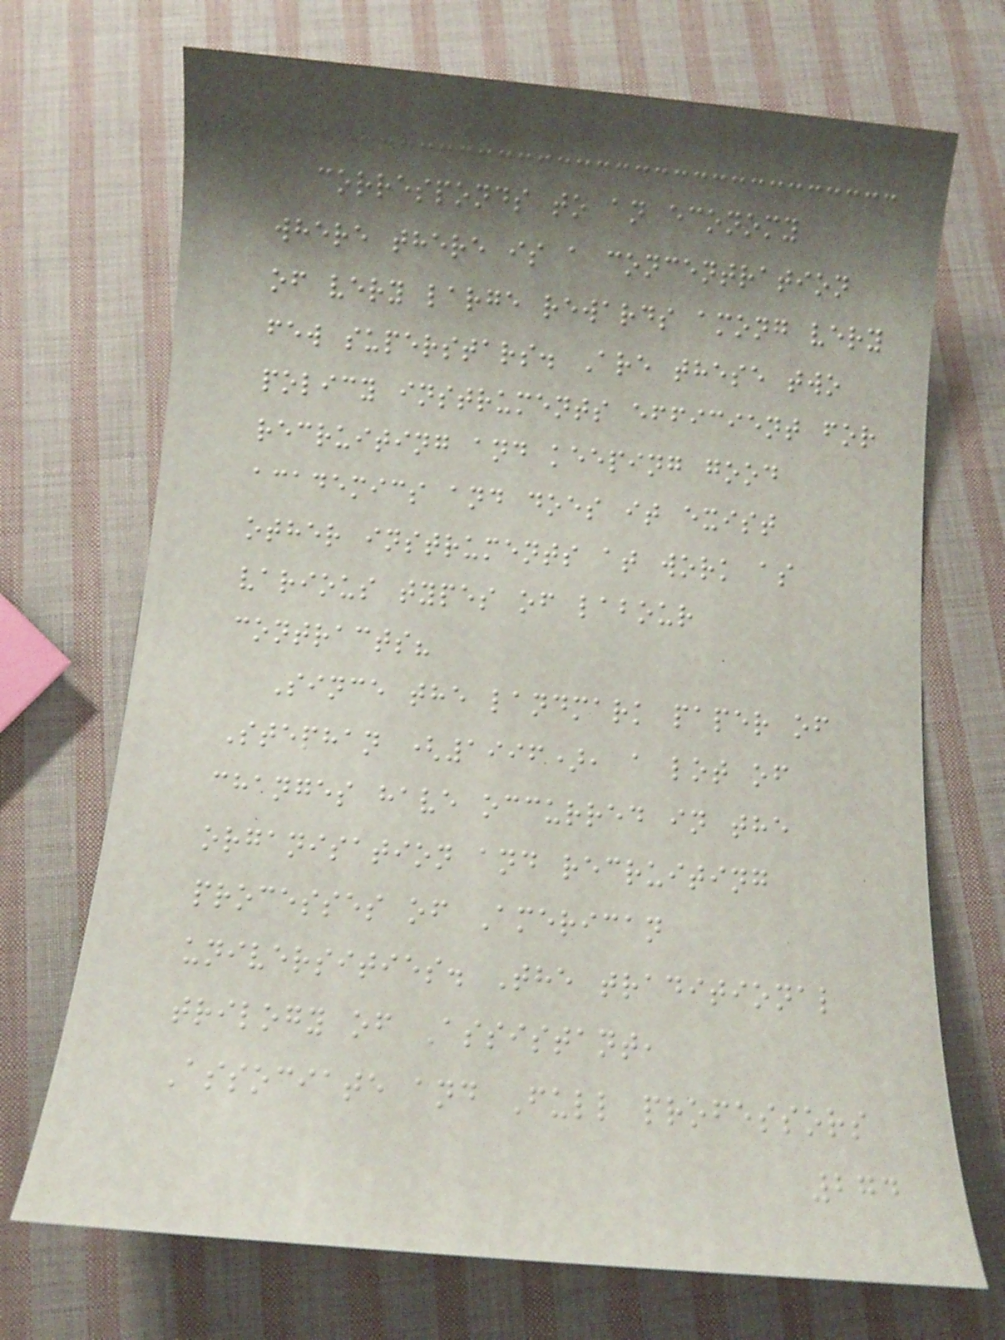corresponds to an economy
where there is a concentration
of very large rewards among very
few superstars. Are these two
policy instruments efficient for
recruiting and keeping good
academics and does it exist
other instruments at work as
various types of labour
contracts?
Since the landmark paper of
Stephan (1996), a lot of
changes have occurred in the
organisation and recruiting
processes of American
universities. The traditional
trilogy of Assistant,
Associate and Full professors
274
